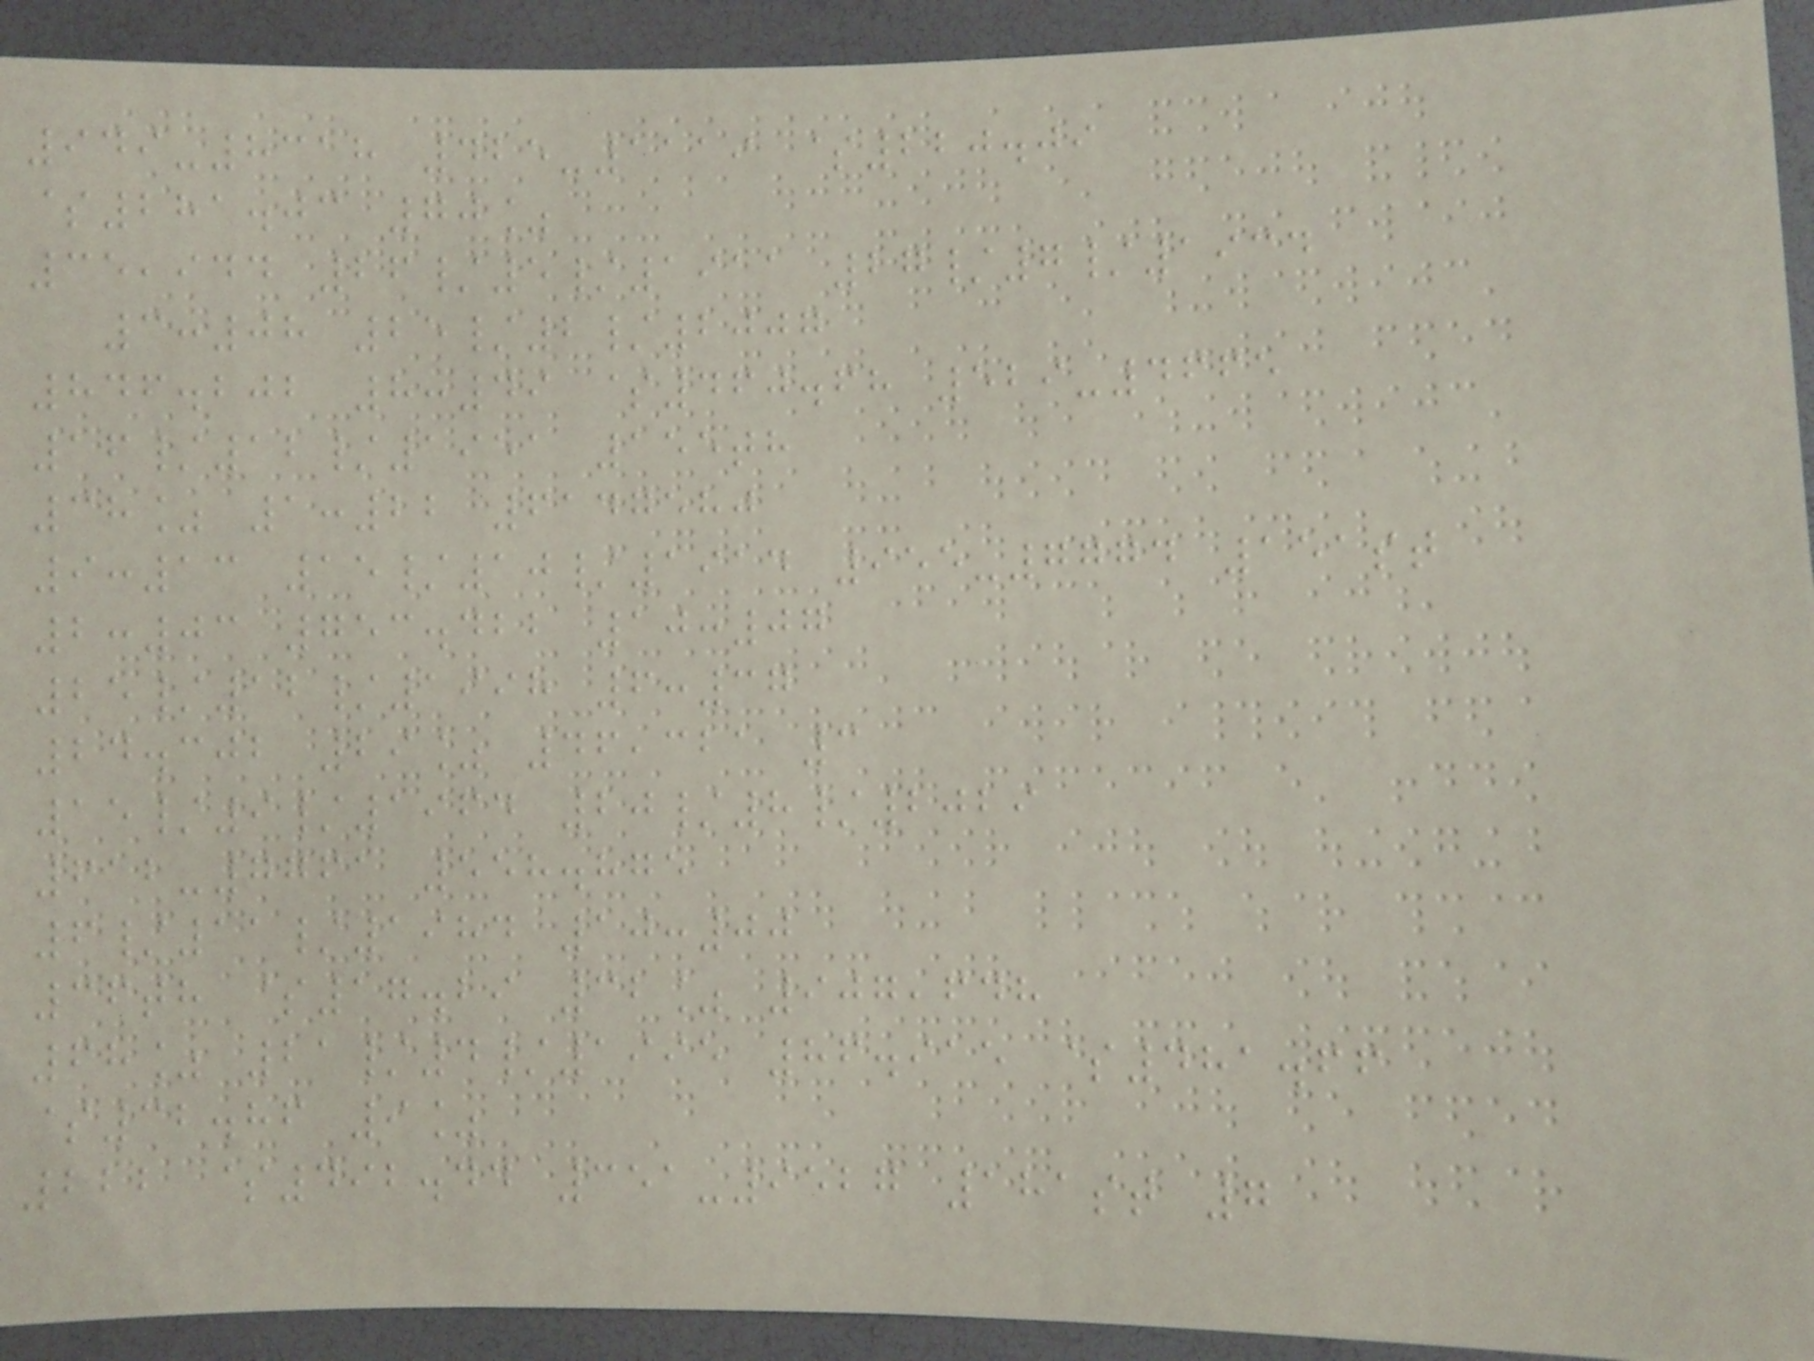949-8318 425-1119 $220.09
$281.03 70%
35,944 26/5/1911 27/7/1934
3:08 25/2/2007
846.202 8:49 $460.68 529-4665
16/12/1951 155th
38% 1:22 6147580
9:13 15/10/1914 955-7774 151st
2:03 753.422 10:07
25/12/1998 6:37
24.302 29% 46,321 3
15/9/1964 20/8/2029
612-7761 558.875
6/11/1984 10:00
36th $17.29 32% 907,648
68% 21/4/1995 86.915 $481.66
$32.86 9%
222 $492.44 351-9527 181st 7
